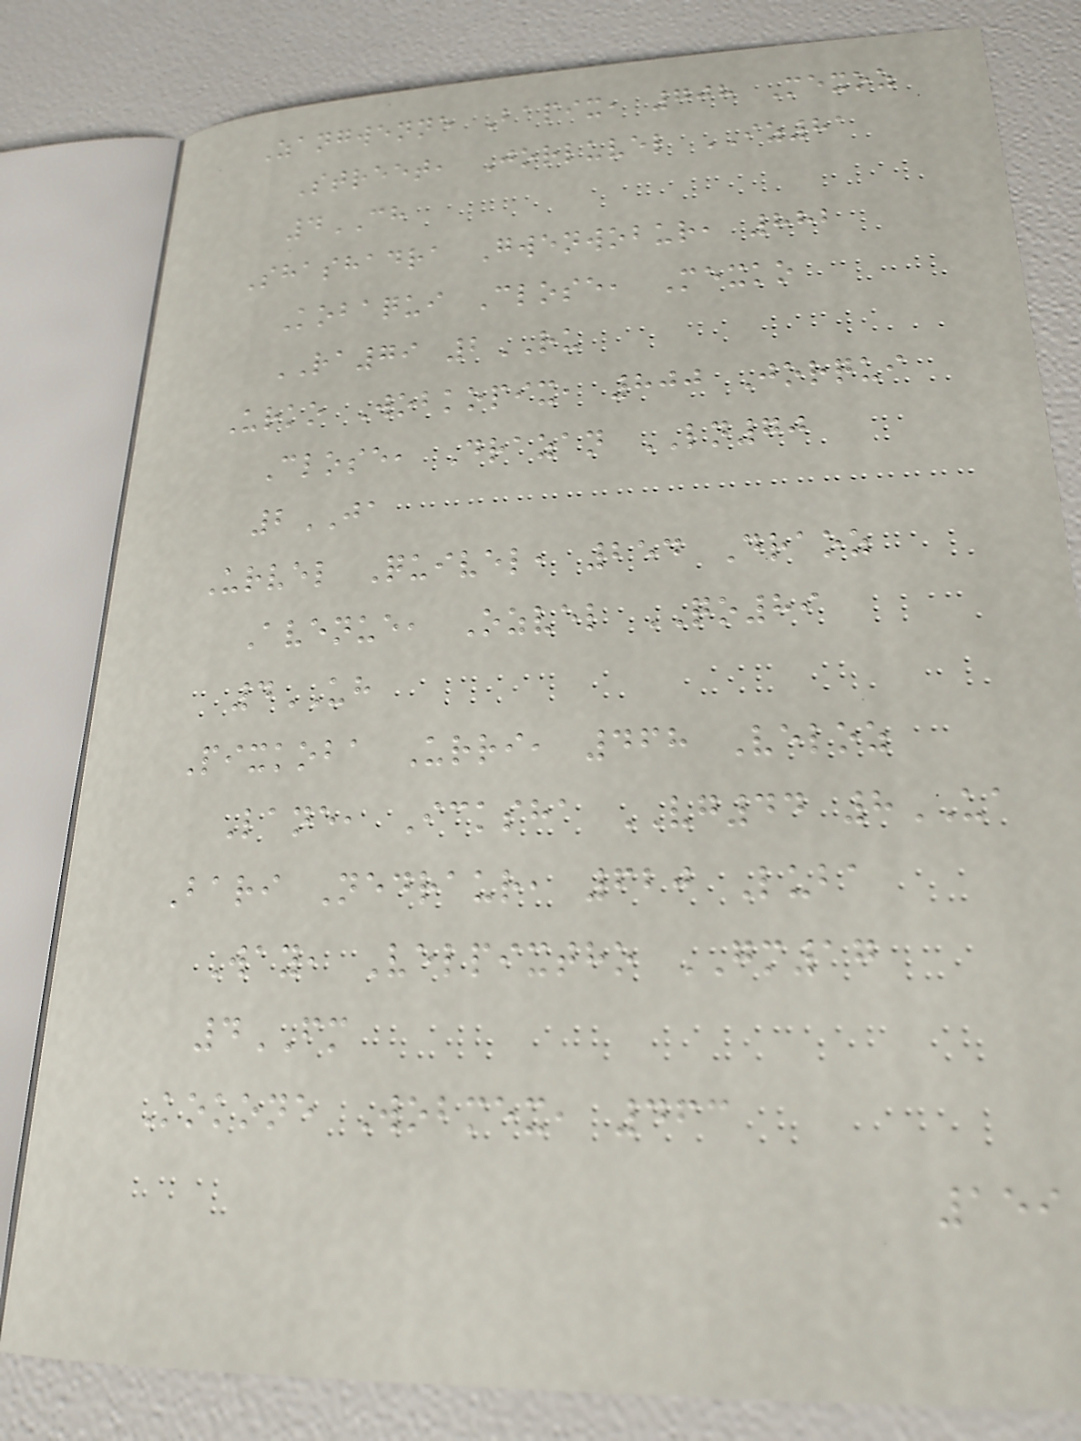Zangwenne Bapix, 708 Mexoz
Street, Jorluvel IZ81
4CH
Shashadra Gwenwobur, 882
Kobaqui Close, Mexko
RA79 2RU
Urko Wobkopix, 800 Jorqui
Close, Drazan LN70
2JA
Urvel Quivel, 254 Draoz
Avenue, Ozvel QO89
4UH
Pixkoba Urri, 468 Veloz
Lane, Icksha VG44 8UA
Bari Nedraur, 620 Luba
Way, Velpixtho GM17
4FM
Kokone Wobmex, 463
159
